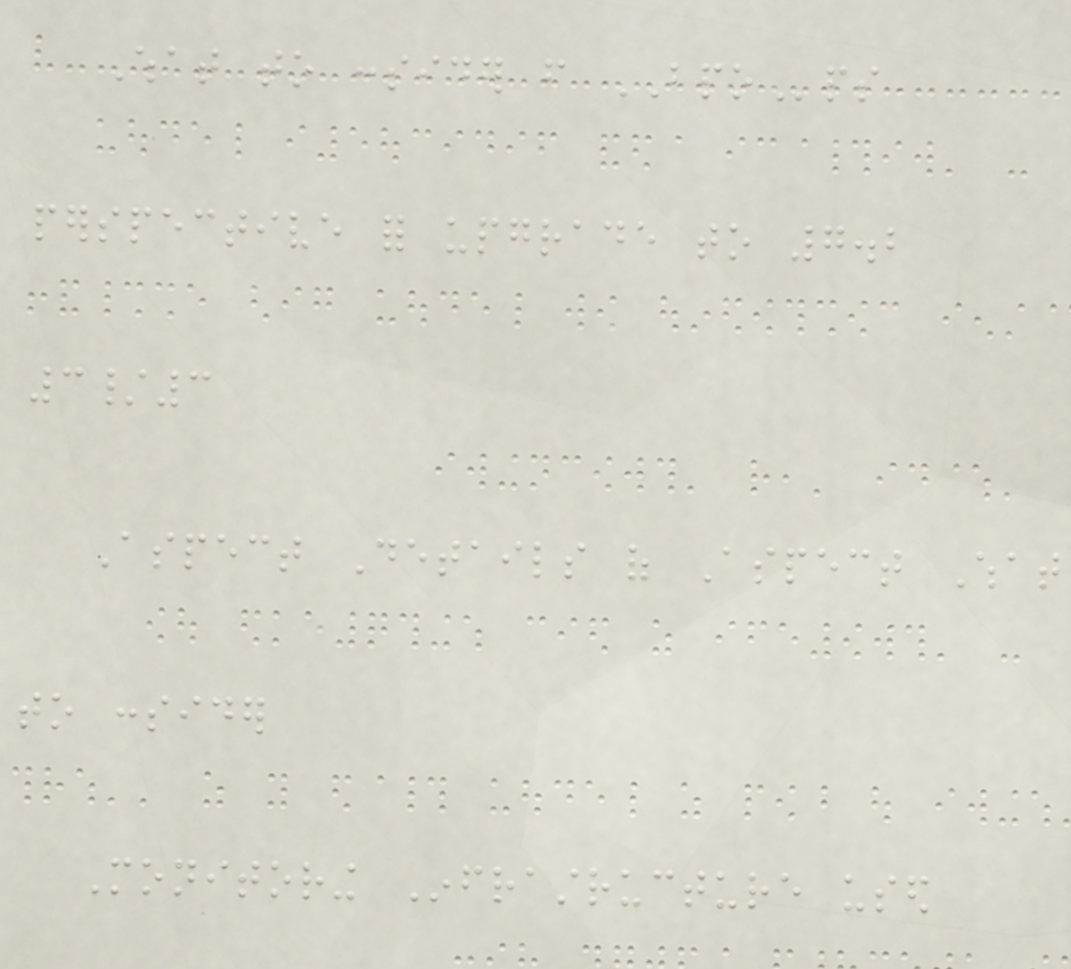What to consider from BPOps
perspective for upgrade to 7.2
3/3
Aspect Details of Aspect What
to consider
Monitoring Infrastructure used
